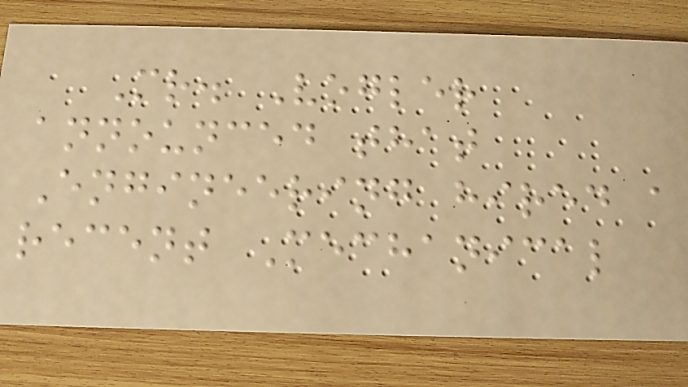Mr. Vogler
announced that
Engineering hired a
recent Mechanical
